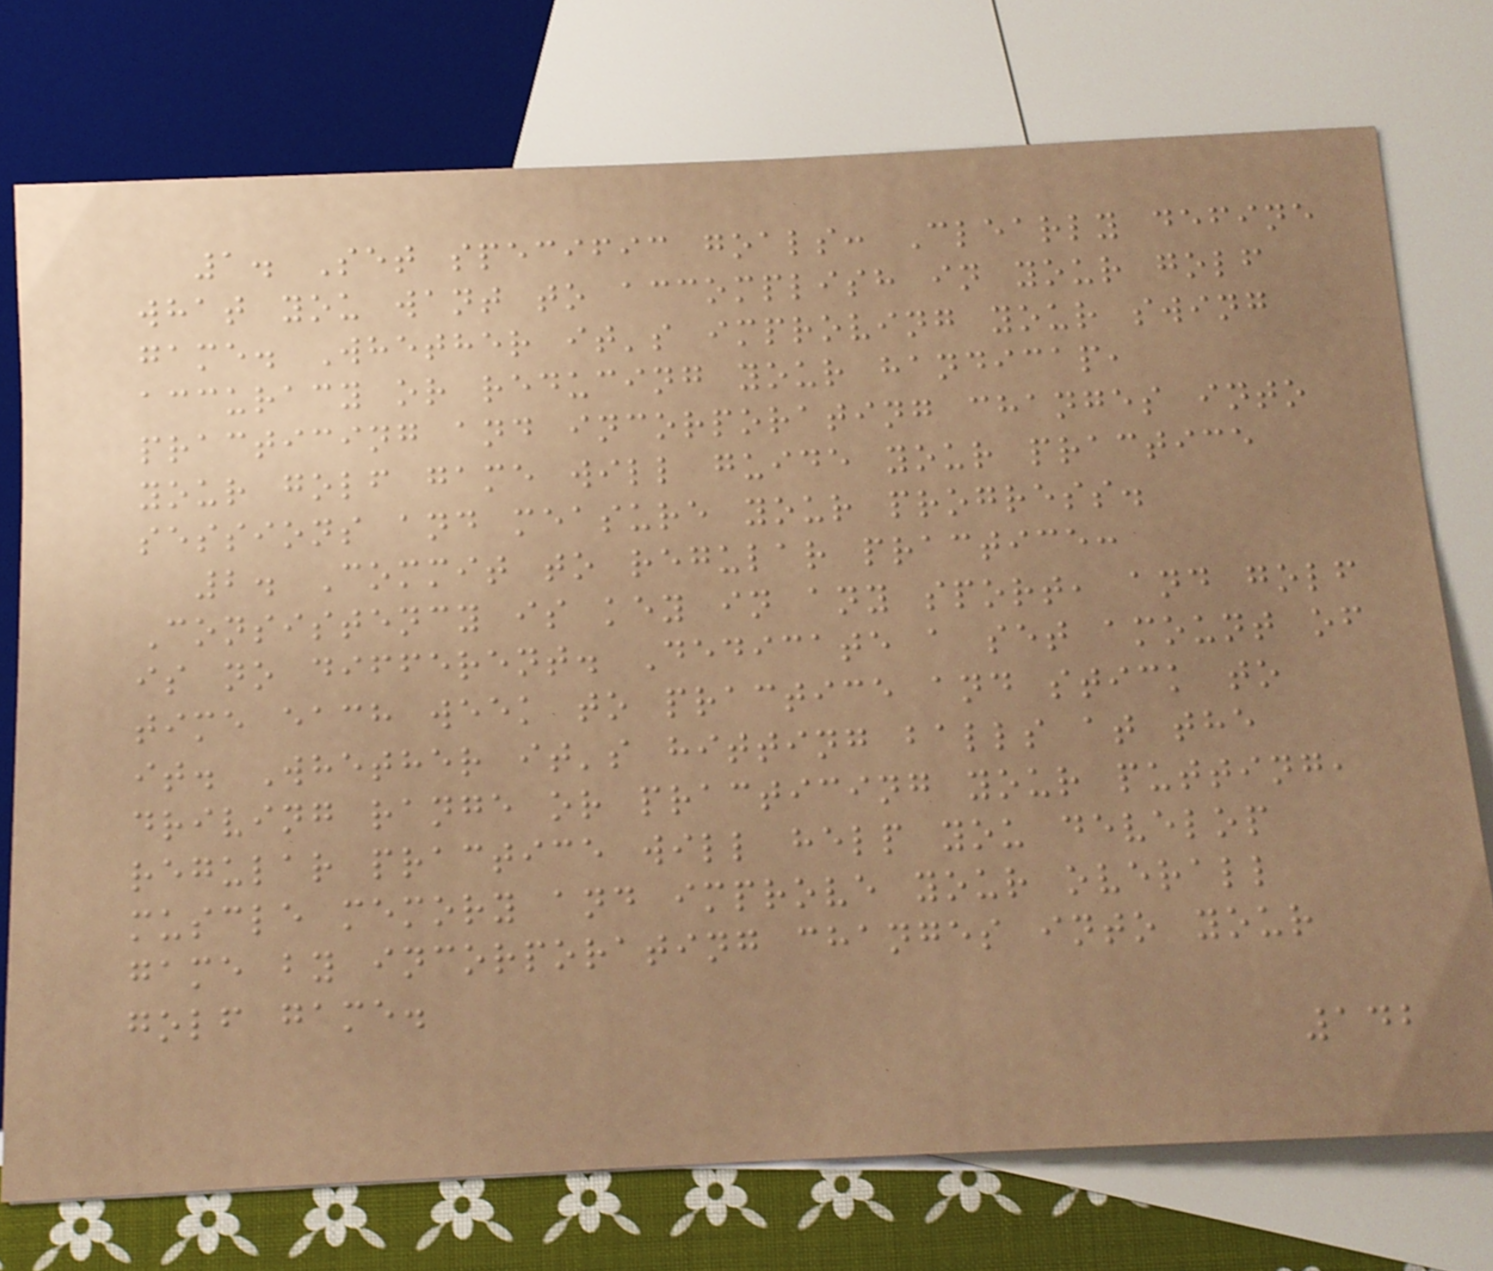1. Set specific goals: Clearly define
what you want to accomplish in your golf
game. Whether it's improving your swing
accuracy or reducing your handicap,
practicing and incorporating changes into
your golf game will guide your practice
sessions and measure your progress.
2. Commit to regular practice:
Consistency is key in any sport, and golf
is no different. Dedicate a set amount of
time each week to practice and stick to
it. Whether it's hitting balls at the
driving range or practicing your putting,
regular practice will help you develop
muscle memory and improve your overall
game by incorporating changes into your
golf game.
142
